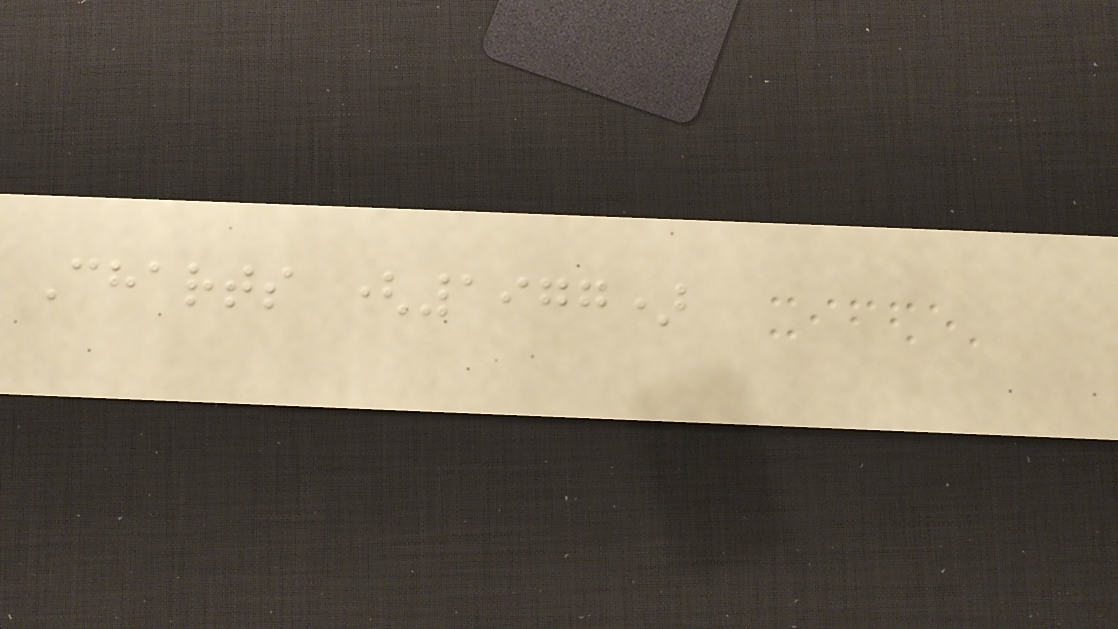Charts (1977)
